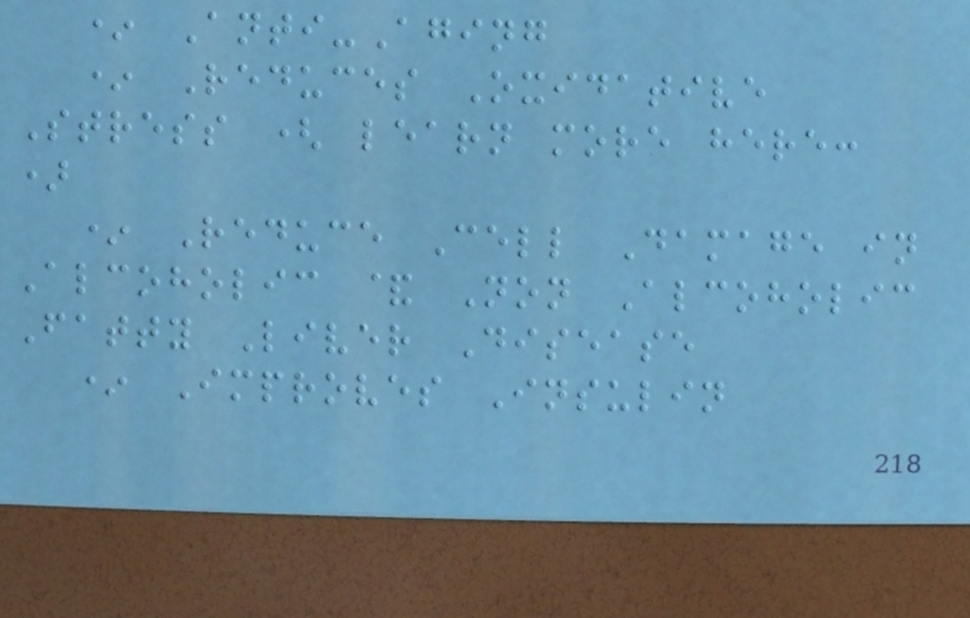* Anti-Aging
* Reduces Oxidative
Stress ( learn more here:
)
* Reduce Cell Damage in
Alcoholic & Non Alcoholic
Fatty Liver Disease
* Improves Insulin
